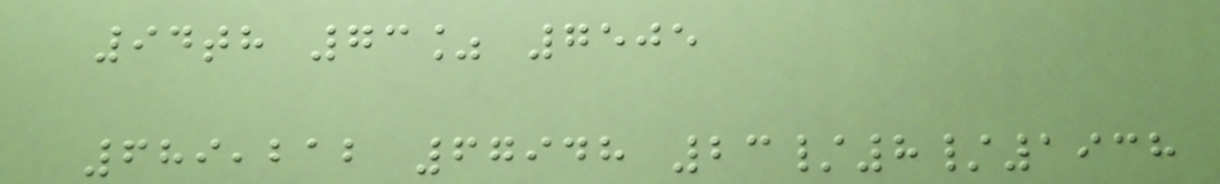94th 73% 7505
689,212 67948 23/8/1938
